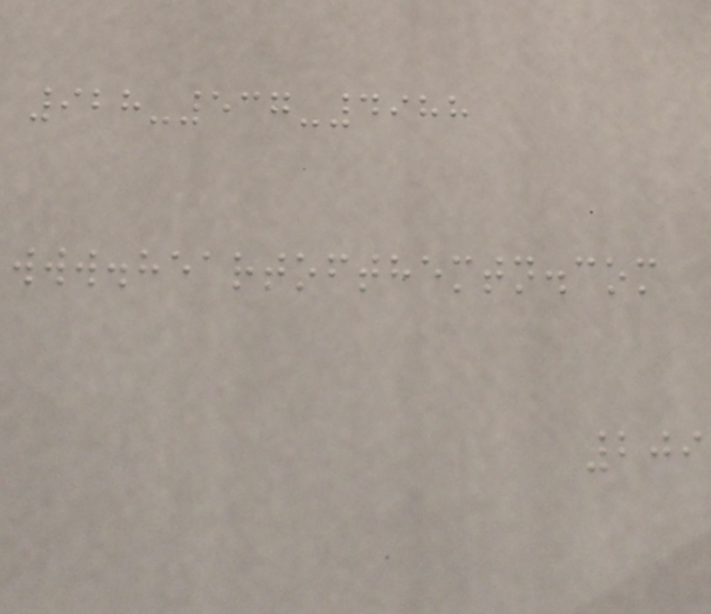928-537-4988
www.heartofthemtn.com
209
